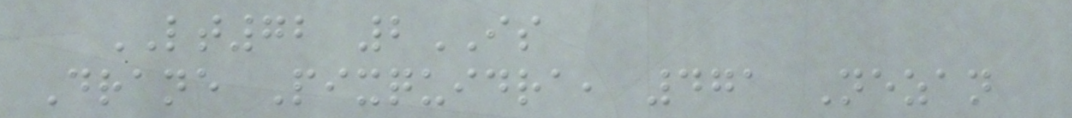LT72 2IS
Drane Pixquidra, 471 Nezan
